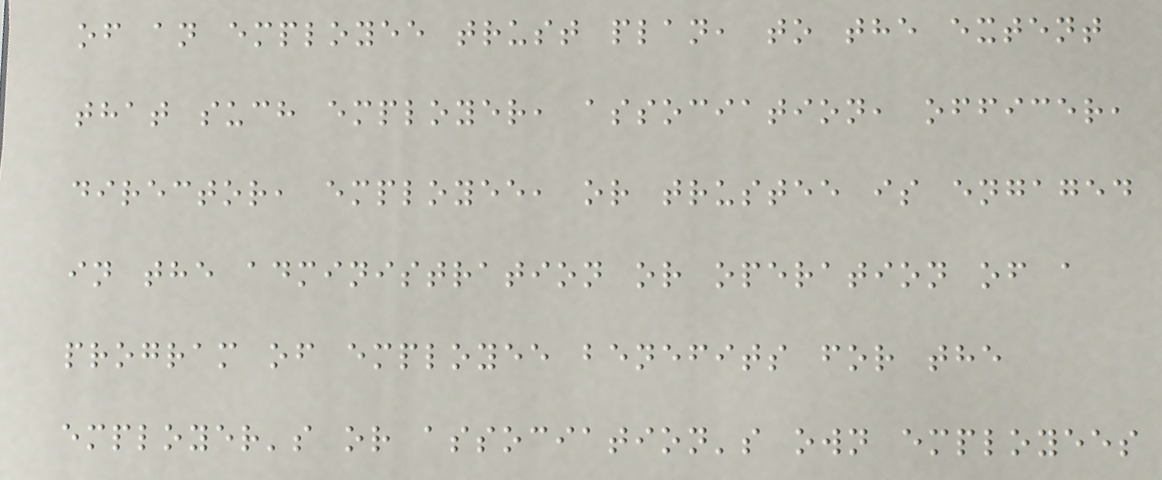of an employee trust plan, to the extent
that such employer, association, officer,
director, employee, or trustee is engaged
in the administration or operation of a
program of employee benefits for the
employer's or association's own employees
